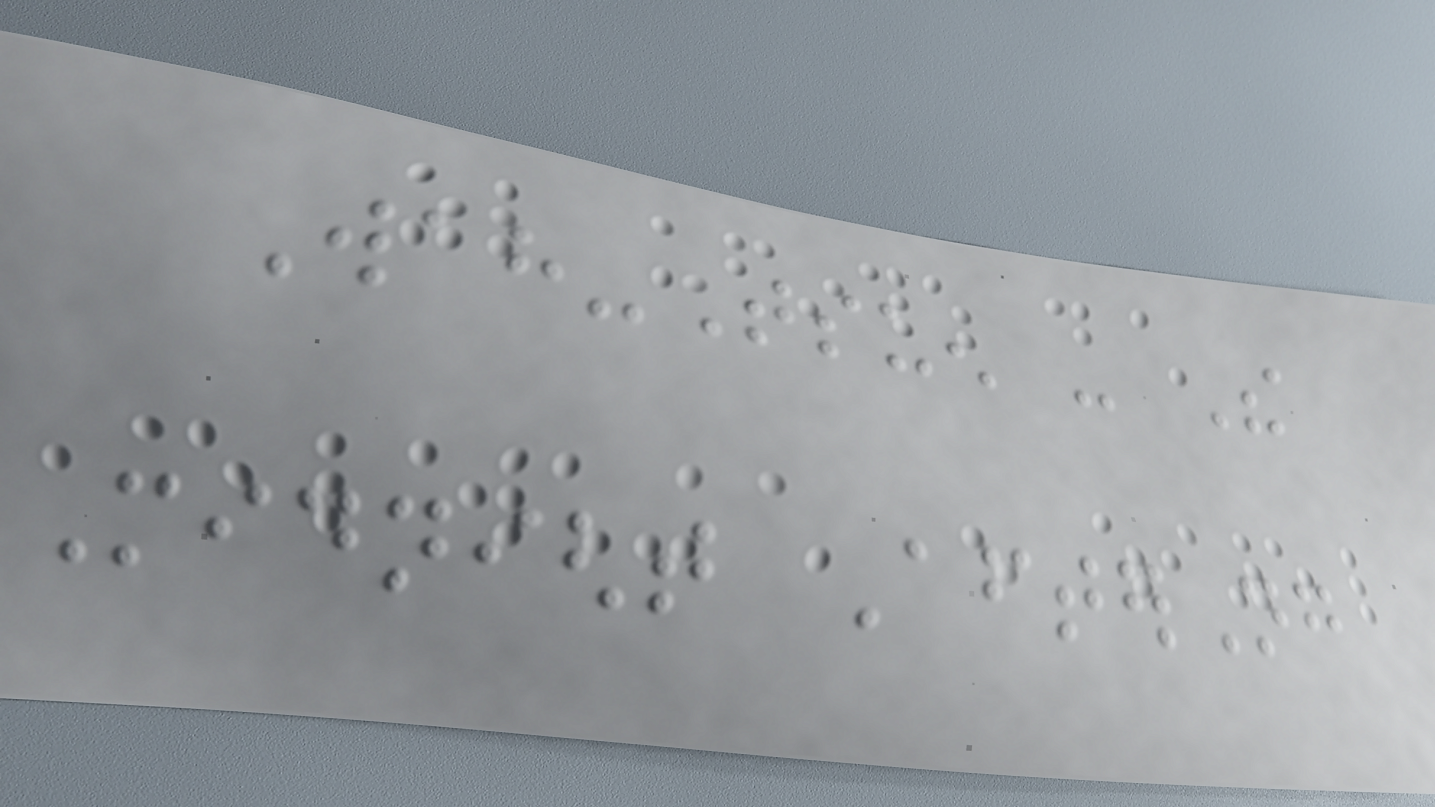Wah-Tsuen - The
Midnight AfterNg
